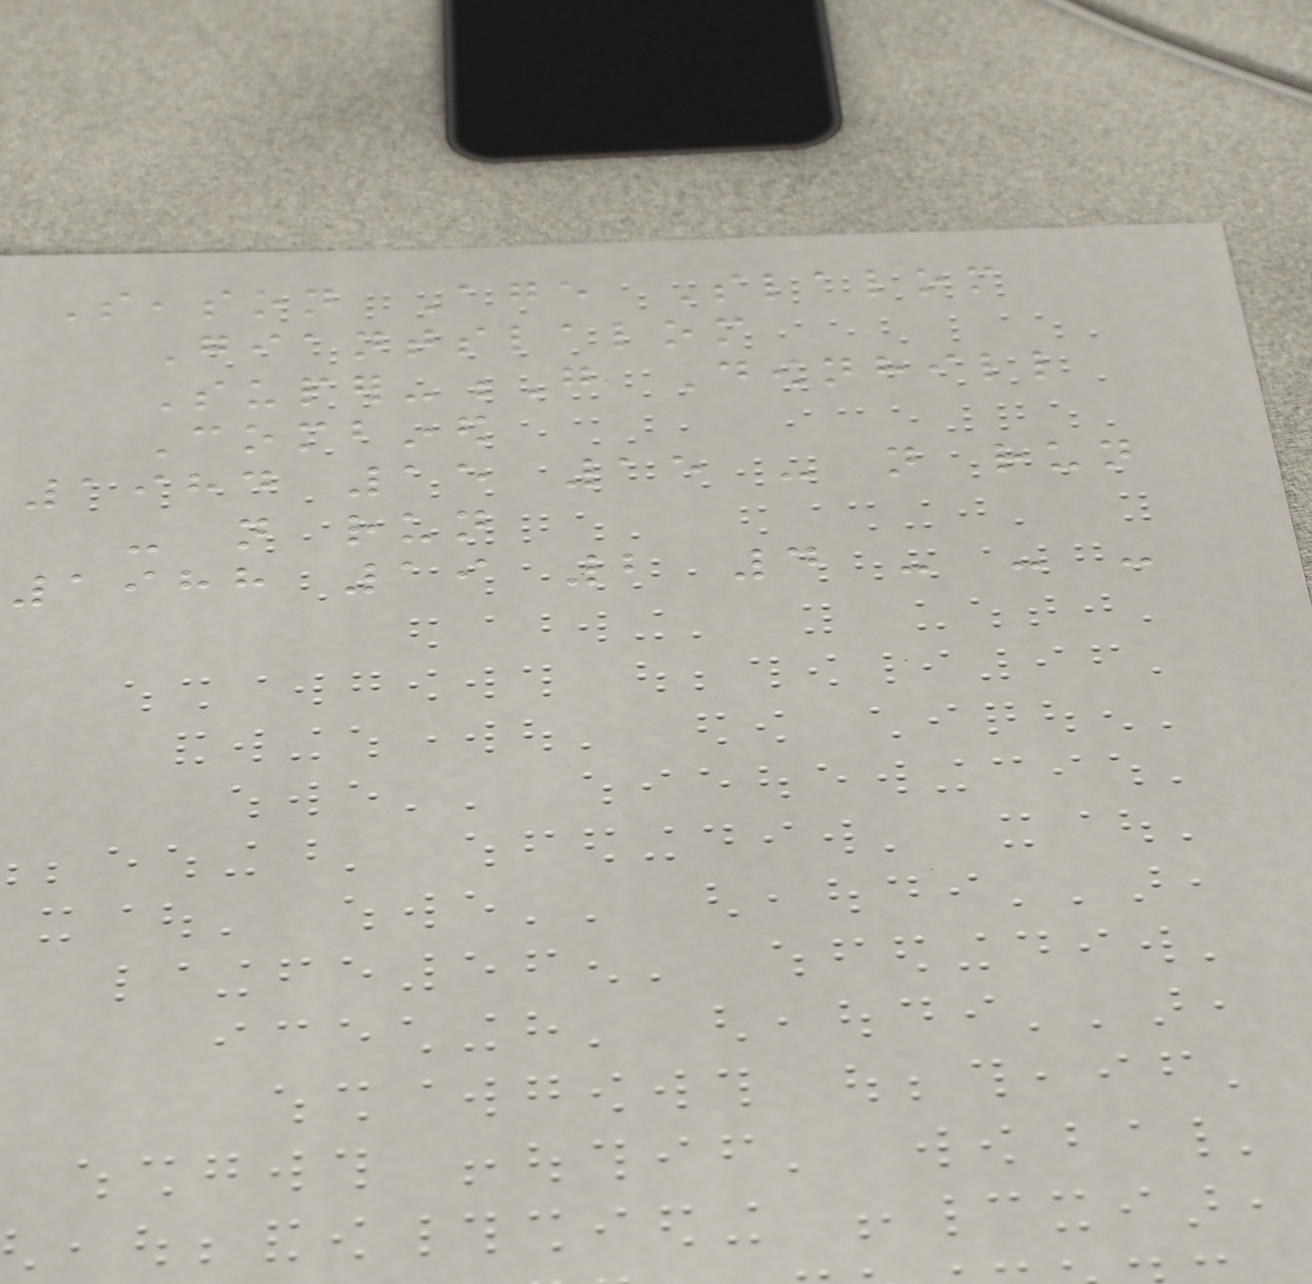Season Age Slalom
Giantslalom
Super-G Downhill
Combined
1984 15 15 - not run
- not run
1988 19 2 4 - - -
